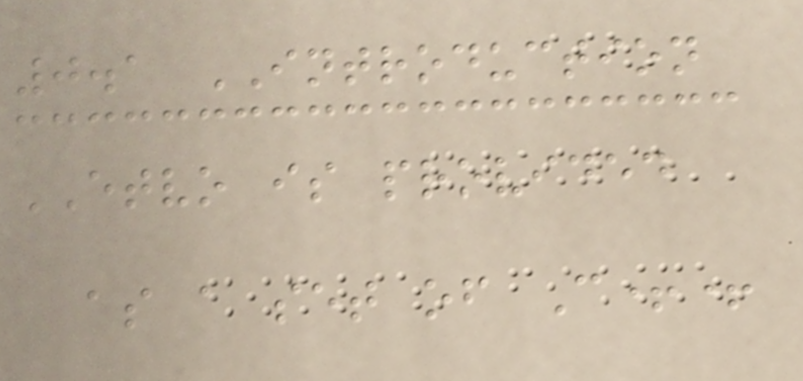0.1 INTRODUCTION
ETVO is provided
as a set of C++
